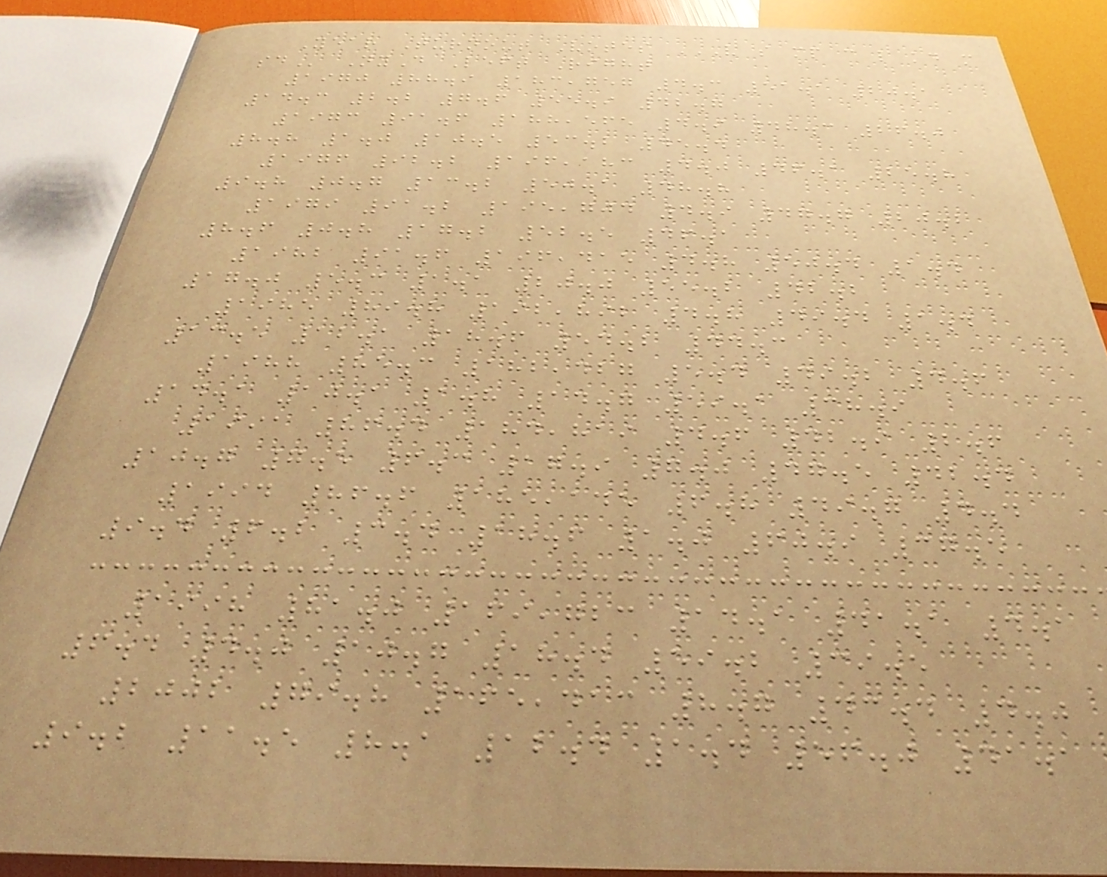Year Turnout Votes V S MP C L KD M
SD NyD Left Right
1970 88.9 183,757 4.3 51.1 20.1
14.3 2.2 7.6 55.9 42.7
1973 91.6 188,565 4.9 48.3 26.0
8.8 1.0 10.5 53.2 45.4
1976 92.2 196,183 4.0 46.1 25.8
9.8 0.7 13.2 50.1 48.8
1979 91.2 195,704 4.9 47.7 20.2
8.6 0.8 17.2 52.5 46.1
1982 91.6 196,415 4.8 50.4 1.4
17.0 5.3 1.1 20.0 55.2 42.2
1985 89.8 192,892 4.8 49.4 1.4
13.5 12.1 18.6 54.2 44.3
1988 85.3 182,427 5.4 49.2 4.6
14.1 10.1 1.8 14.7 59.1 38.9
1991 86.4 184,819 4.6 42.9 2.6
10.7 7.5 6.3 17.9 7.0 47.5 42.4
1994 86.6 185,145 6.8 49.7 4.4
9.4 6.2 3.4 18.6 1.0 60.9 37.5
1998 81.0 169,723 14.1 41.1 4.1
6.4 4.0 10.7 18.4 59.2 39.5
2002 79.8 165,413 8.7 43.4 4.0
9.2 11.5 8.1 12.4 1.4 56.0 41.1
